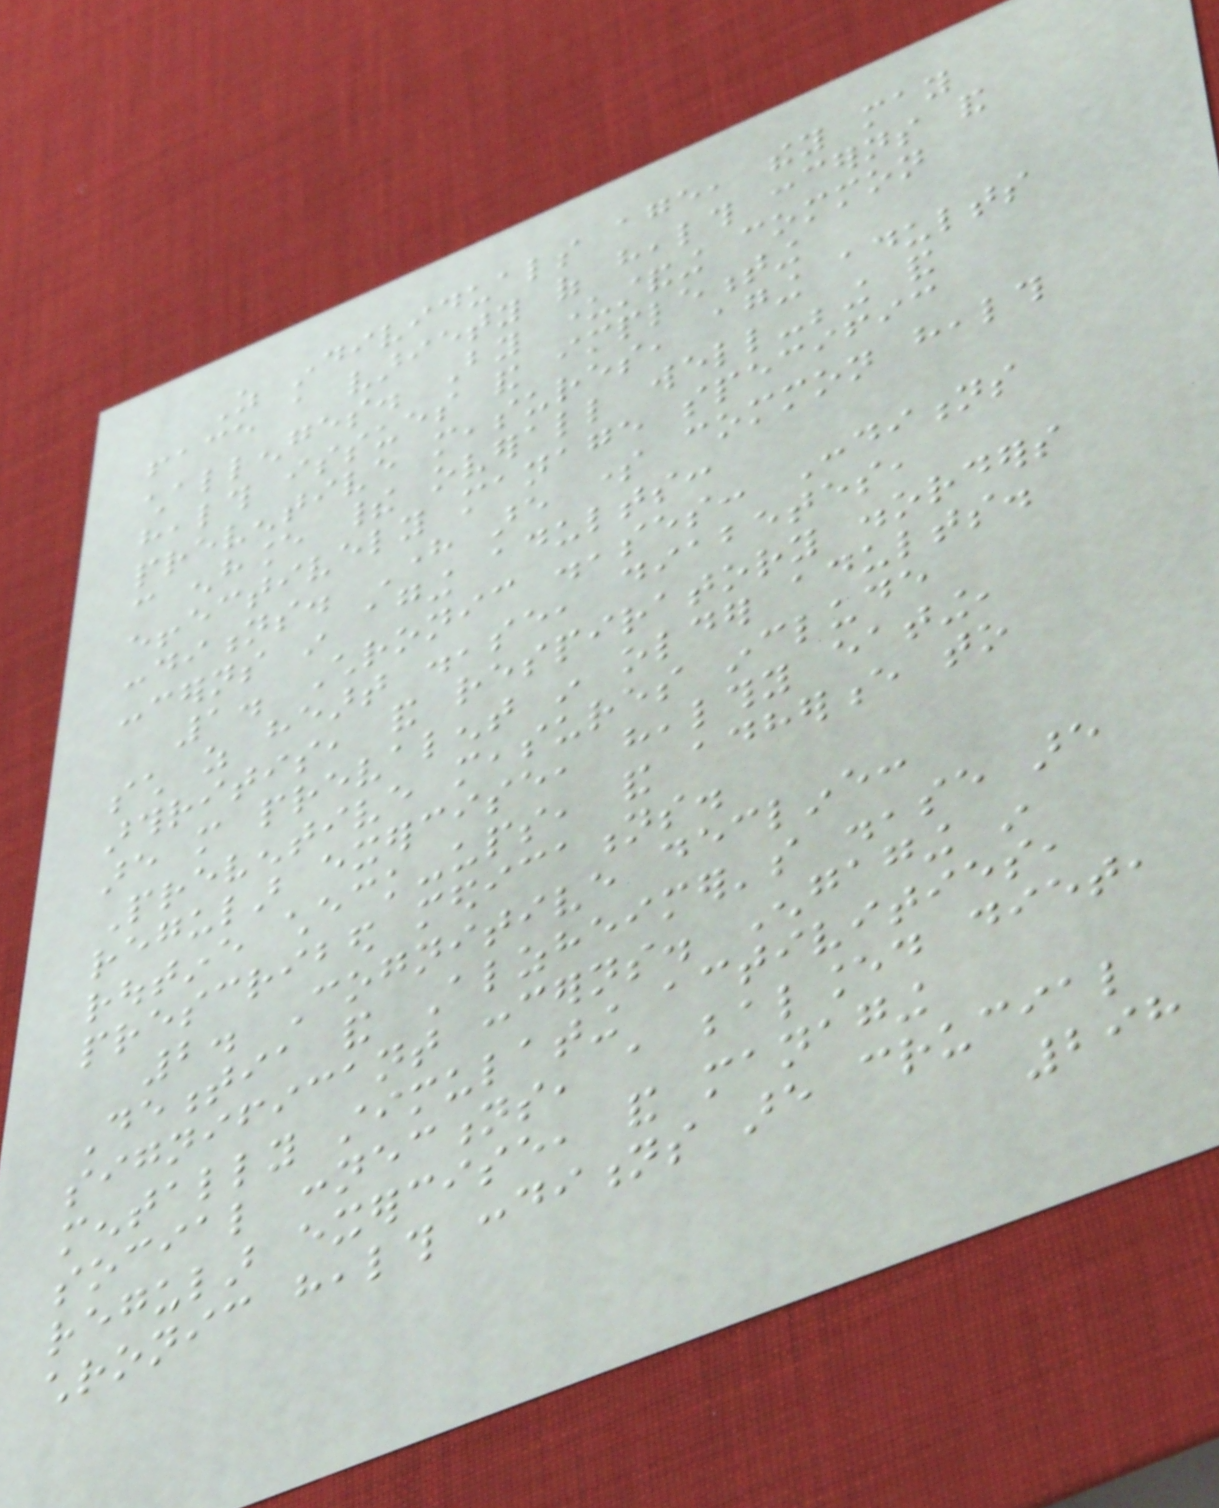As individuals age, they may
face a variety of health concerns and
challenges. By understanding common
health issues and implementing
preventive measures, aging adults
can enhance their overall well-being and
effectively manage specific
conditions. Here are some common health
concerns in aging adults:
1. Chronic diseases: Conditions
such as heart disease, diabetes,
arthritis, and respiratory disorders
are more prevalent in older adults.
Preventive measures include
regular exercise, healthy eating,
routine check-ups, and adherence to
prescribed medications.
2. Cognitive decline:
Dementia and Alzheimer's disease are
significant concerns. Engaging in
mentally stimulating activities,
social connections, a balanced diet,
regular exercise, and managing
chronic health conditions are crucial
298
